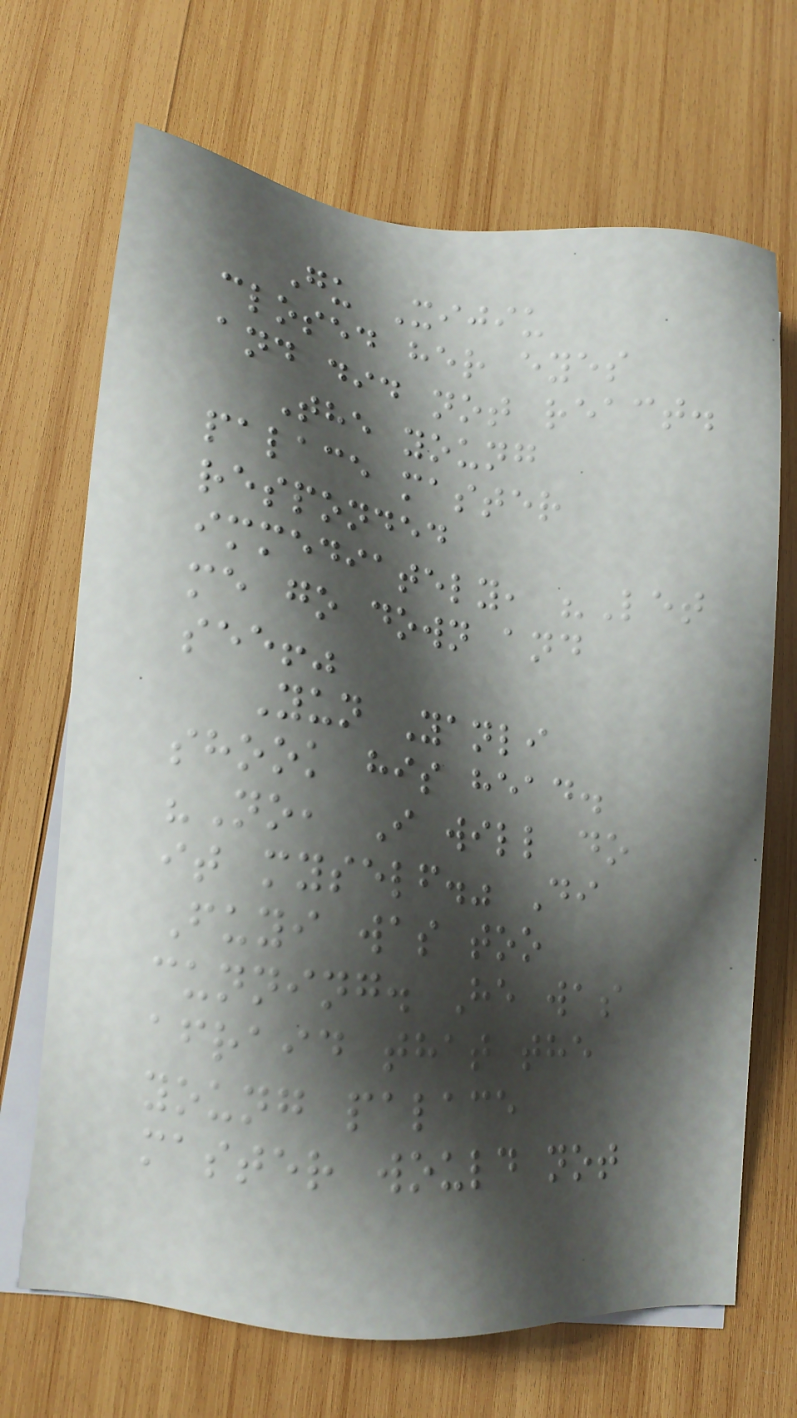Gu Xijiu
closed her eyes
and did not react.
The young
palace master
responded
immediately, "Let
me go down and
see!"
Yun Yanli
shook his head.
"No, I will do
it myself." Di
Fuyi was too
cunning. He was
afraid that the
young palace
master would not
